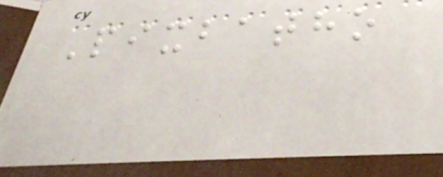Pixbatho
